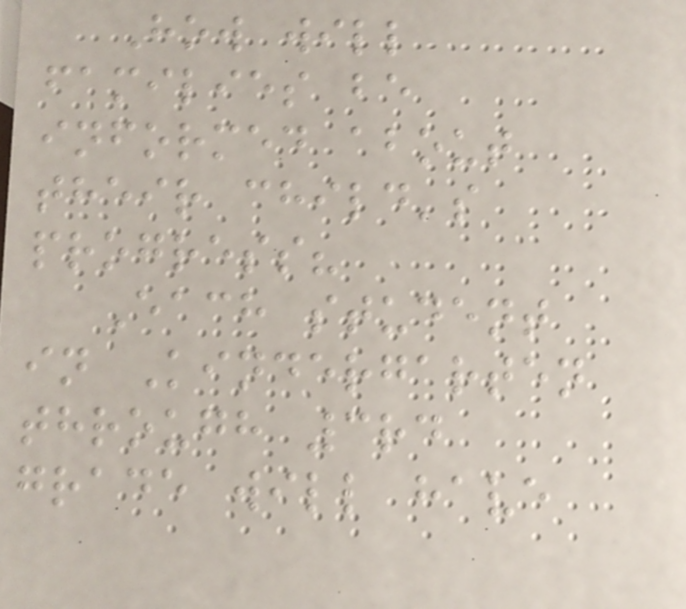How will
families be
informed about
their child's
progress?
Each student
in Kindergarten
through 3rd
grade will have
